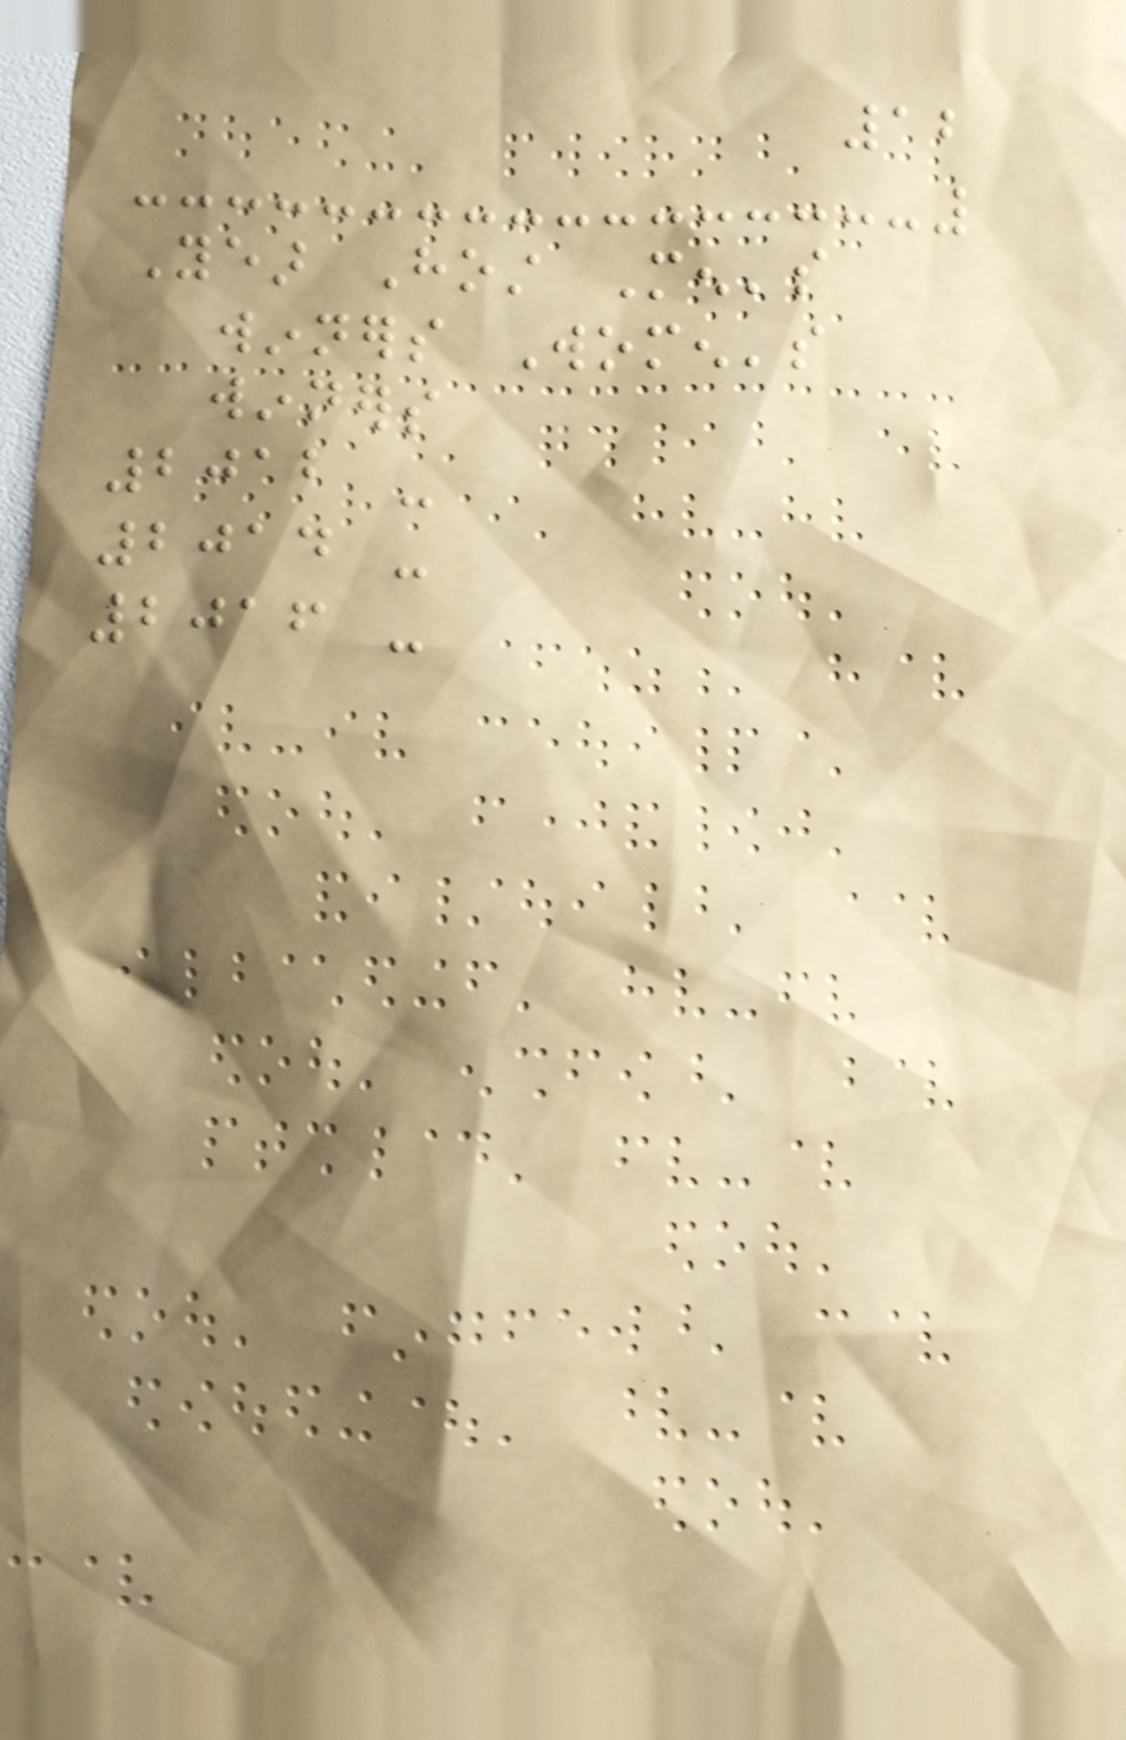12
Year Host Men's
winners Women's
winners
2012 -
2014 -
2016 -
